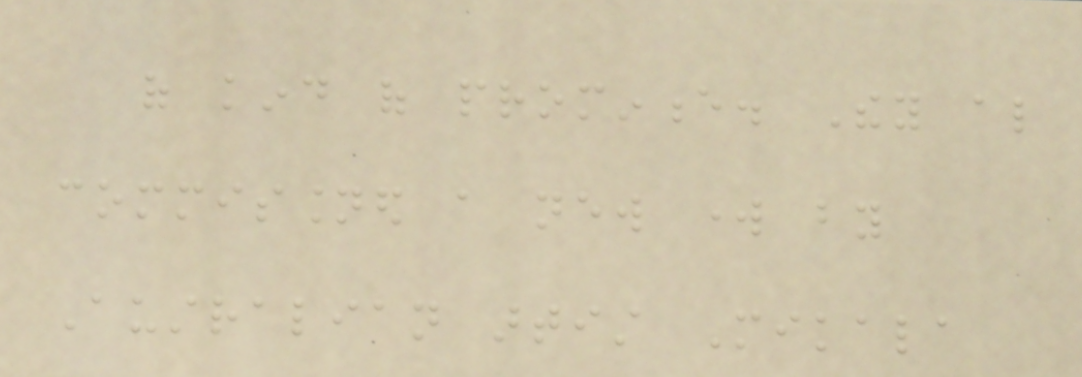of kind of prominence. They also
commissioned a new work by
Australian artist Mikala
